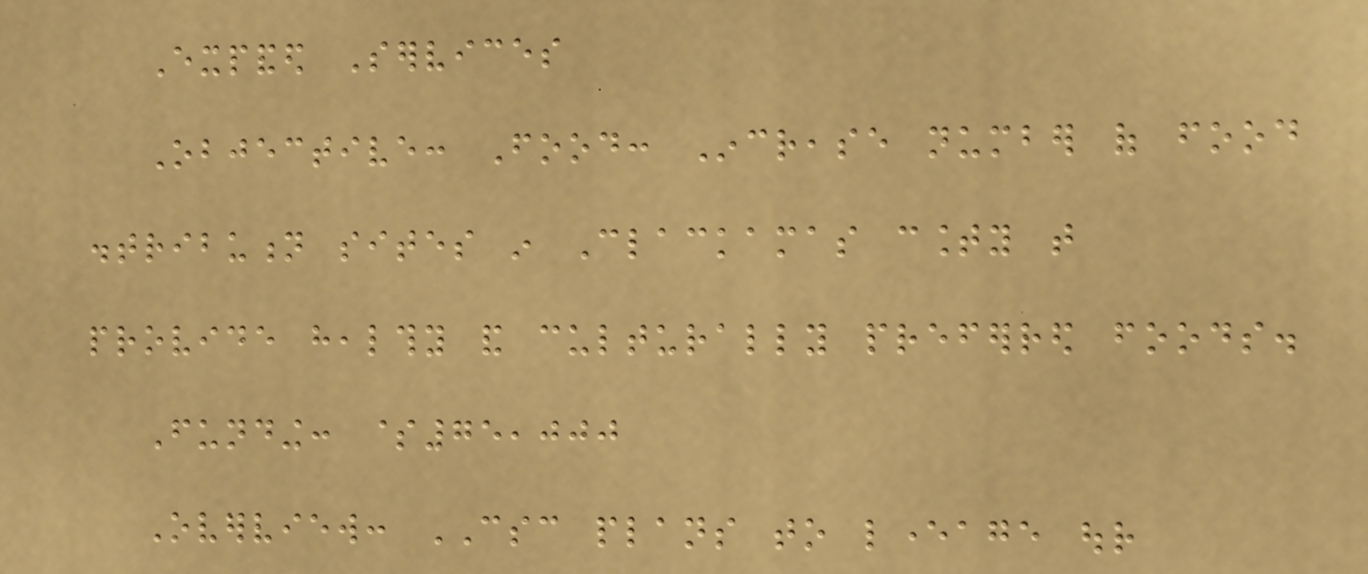Expanded Services
Objective: Food: Increase number of food
distribution sites in Clackamas county that
provide healthy and culturally preferred foods.
Funding: $75,000
Overview: CSC plans to leverage our
